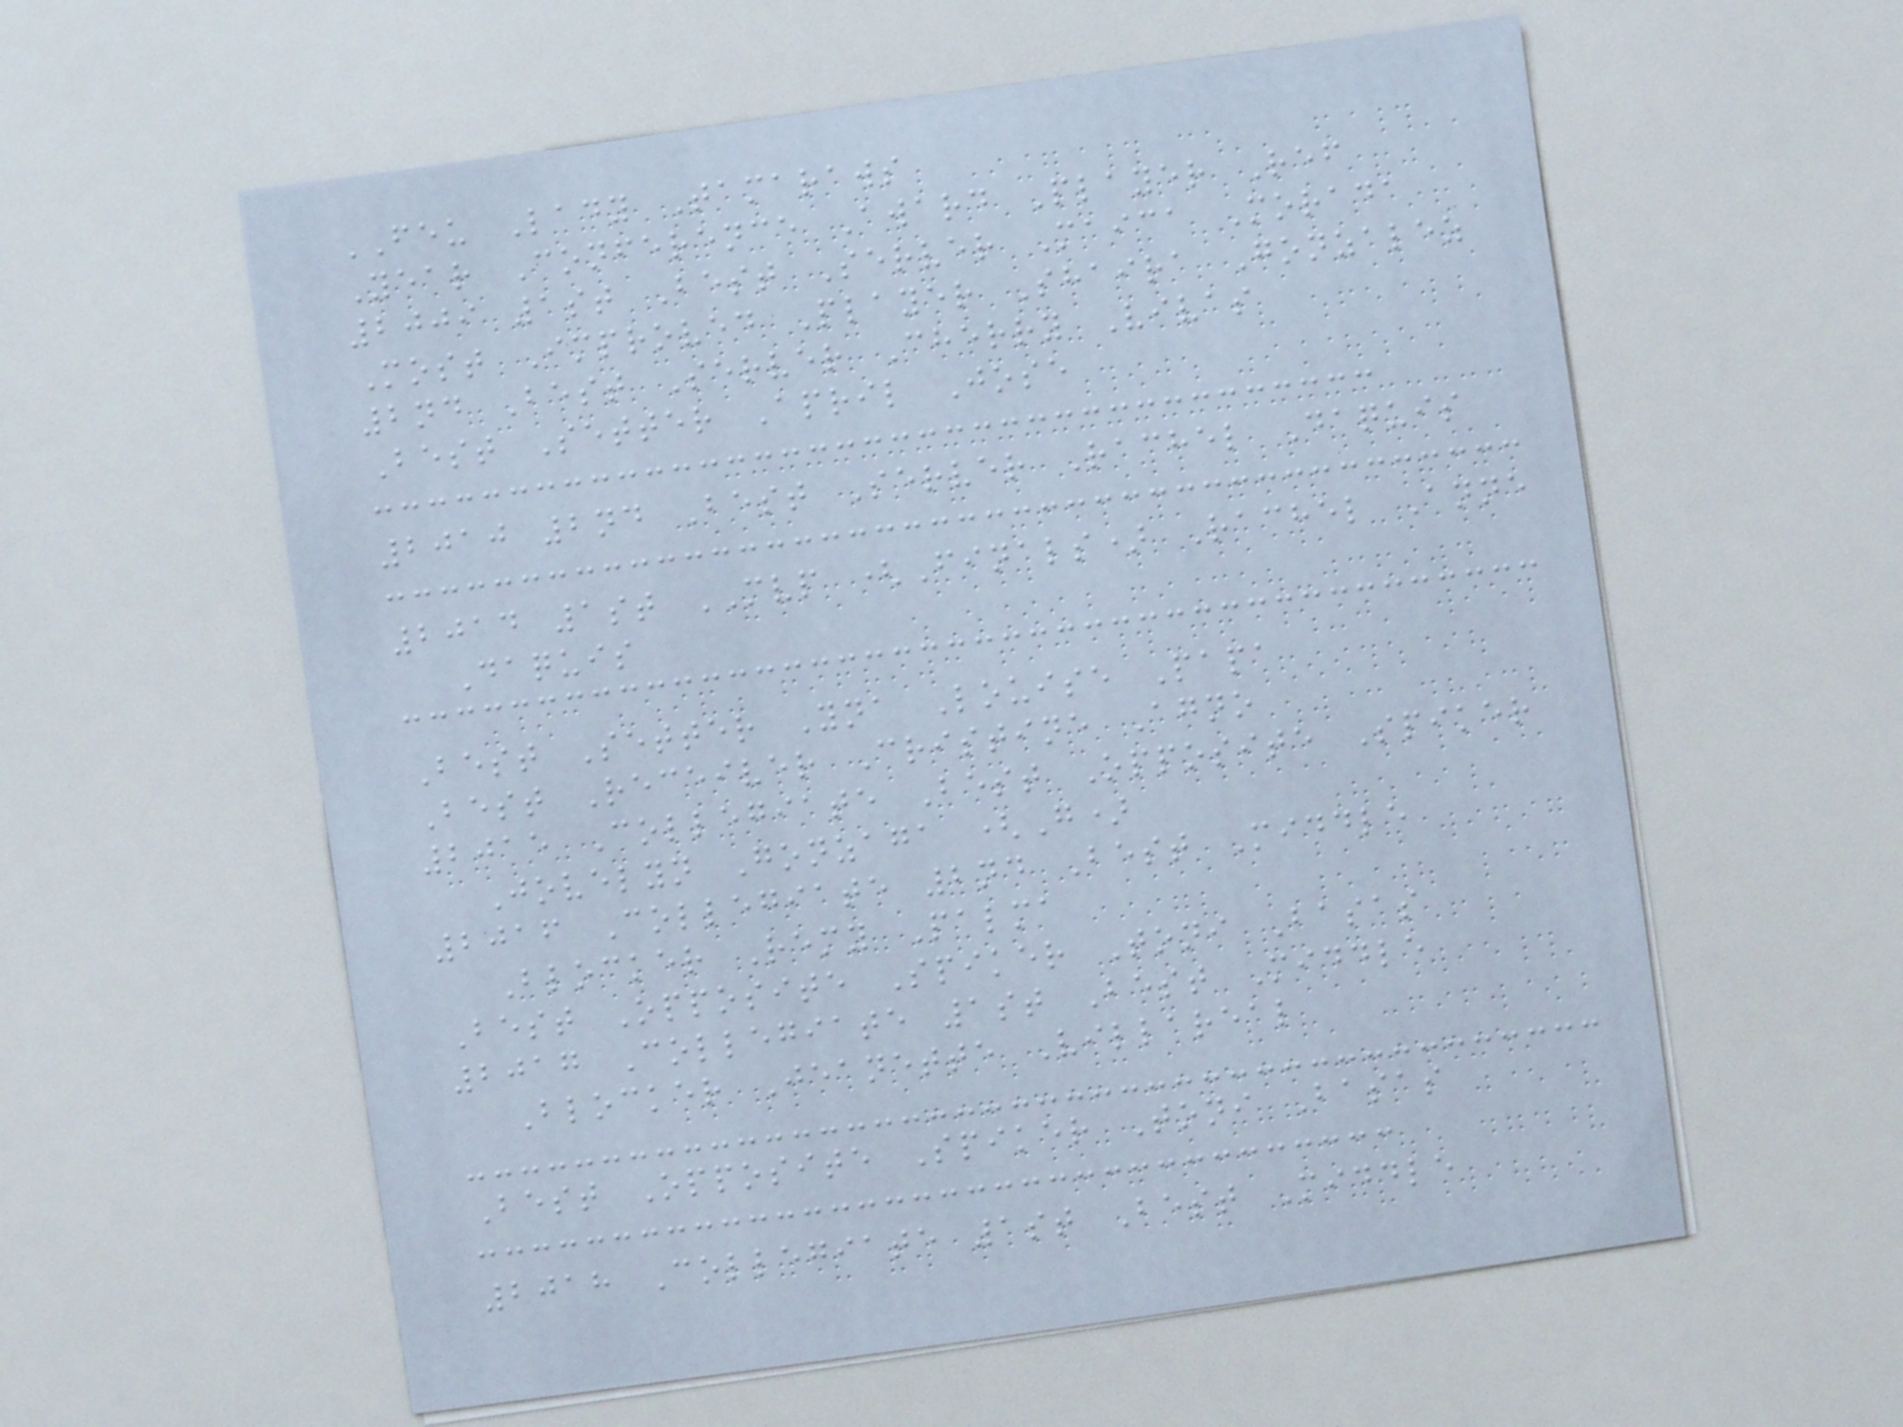FEU Lady Tamaraws
Year Conference Award Player Ref
2009 1st Best Server Maica Morada
Most Improved Player Shaira Gonzalez
2nd Best Server Cherry Vivas
Best Setter April Jose
2010 2nd Best Server Rachel Daquis
2014 1st MVP (Finals) Rachel Anne
Daquis
Best Setter Yna Louise Papa
Best Receiver Cristine Agno
2015 Collegiate Best Opposite Spiker
Jovelyn Gonzaga (G)
2016 Collegiate 2nd Best Middle
Blocker Remy Palma
Best Opposite Spiker Toni Basas
2017 Collegiate 1st Best Middle
Blocker Jeanette Villareal
Best Opposite Spiker Toni Basas
2018 Collegiate 1st Best Middle
